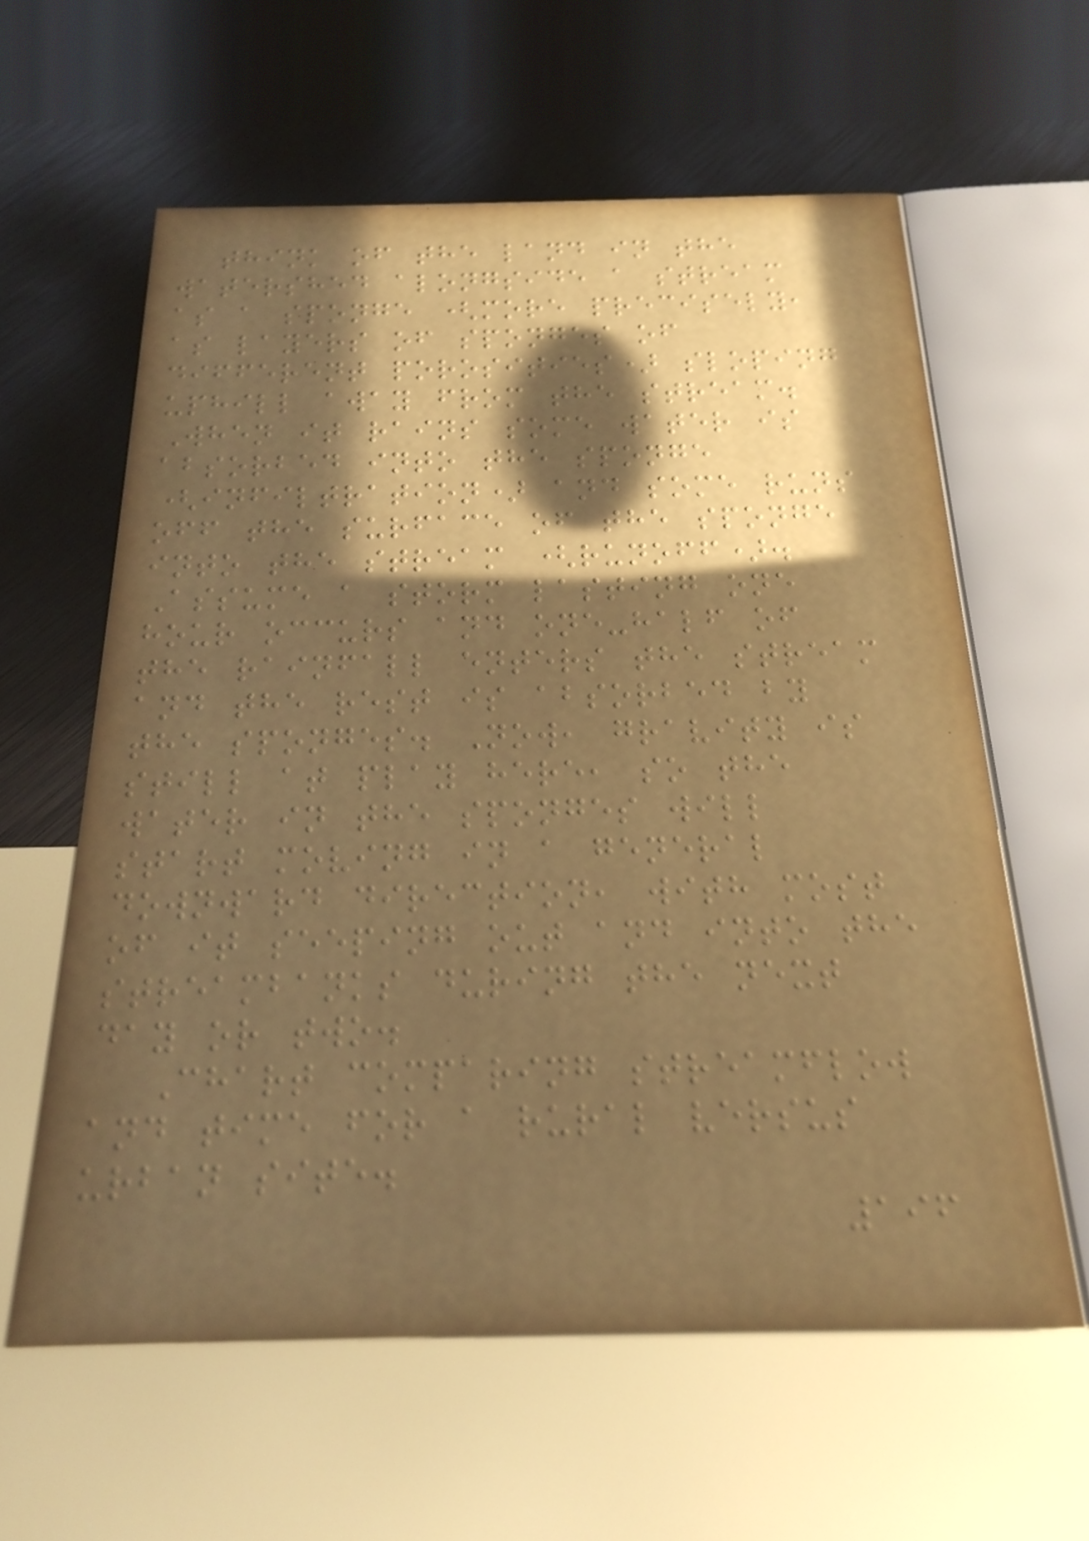think of the land in the
watershed alongside a stream
as a sponge (more precisely,
as layers of sponges of
different porosities) sloping
uphill away from the stream.
When it rains some water is
absorbed into the sponge
(infiltration) and some runs
off the surface of the sponge
into the stream (runoff).
Assume a storm lasting one
hour occurs and one-half of
the rainfall enters the stream
and the rest is absorbed by
the sponges. Now, gravity is
still at play here, so the
water in the sponges will
start moving in a general
downward direction, with most
of it seeping out and into the
streambanks during the next
day or two.
Chart comparing streamflow
and time for a rural versus
urban site.
196
